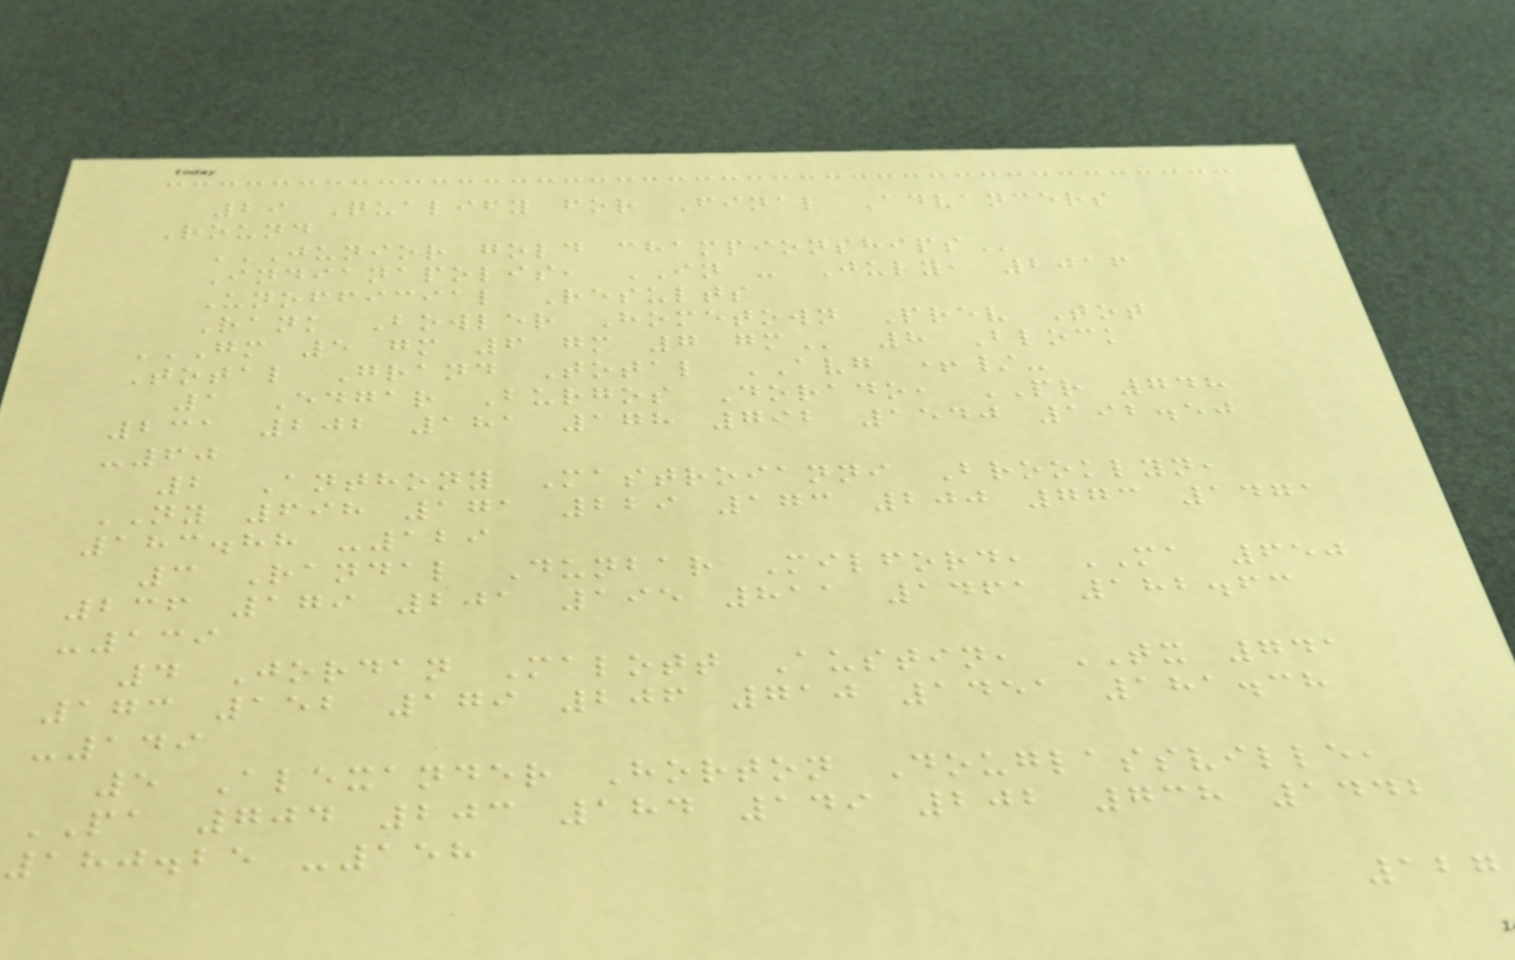29 Qualify for Final Advancers
Round
JUNIOR GOLD CHAMPIONSHIPS
Indianapolis, IN - July, 2016
Unofficial Results
Rank Bowler Hometown Prev Tot
GM 5 GM 6 GM 7 GM 8 Block
Total Grand Total AVG +/-
1 Edgar Burgos Dorado, PR 748
231 202 181 178 792 1540 192.50
-60
2 Anthony Mastroianni Brooklyn,
NY 698 171 229 173 200 773 1471
183.88 -129
3 Randal Dunbar Milford, MA 650
236 179 201 195 811 1461 182.63
-139
4 Jordan Malott Austin, TX 741
173 152 179 206 710 1451 181.38
-149
5 Alexander Horton Douglassville,
PA 704 203 184 149 202 738 1442
180.25 -158
127
